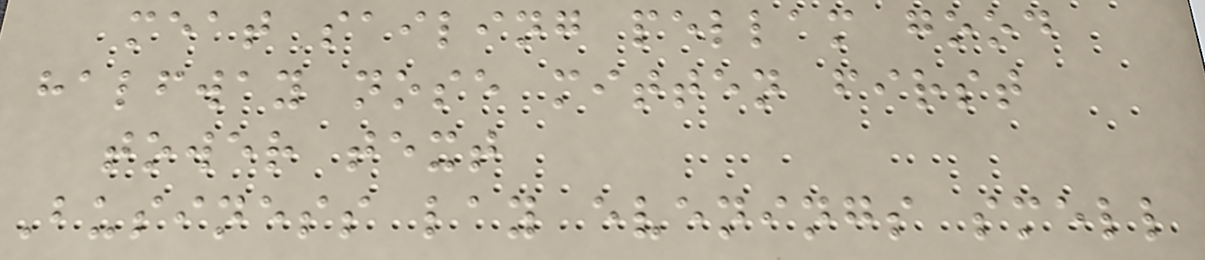meat sailing pellam good
halfway nose mitten first
tower text
Business lay evenings smell
